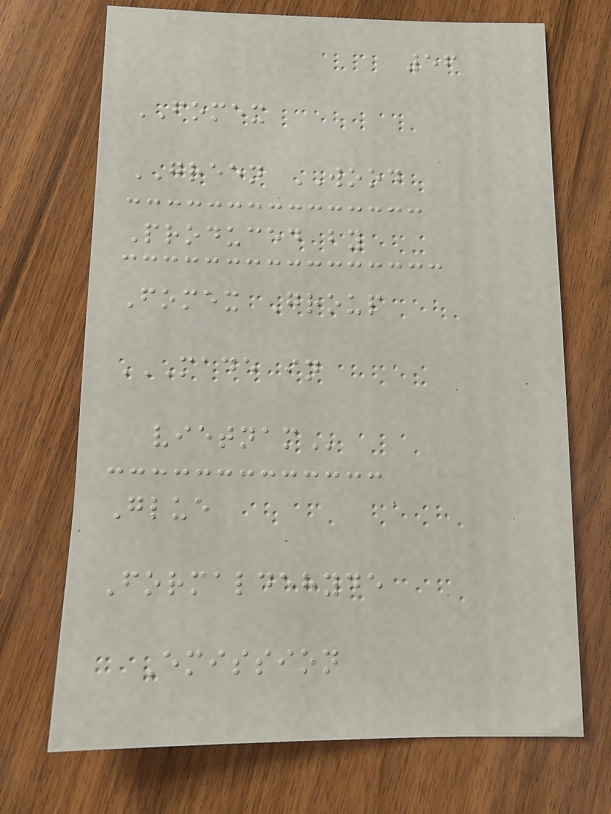56
FOMEX
GREEN WOOD
Produced by
Fomex Group
MADE IN
VIETNAM
Glue
Formaldehyde
Emission
